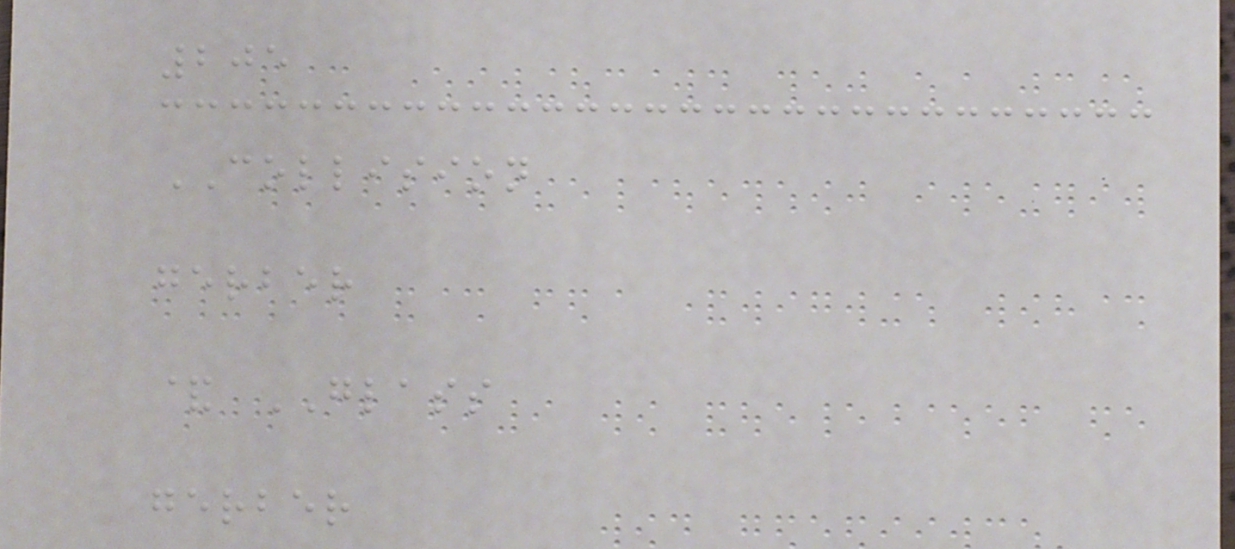205
COLLISION
gerber
& GLASS
gerber
